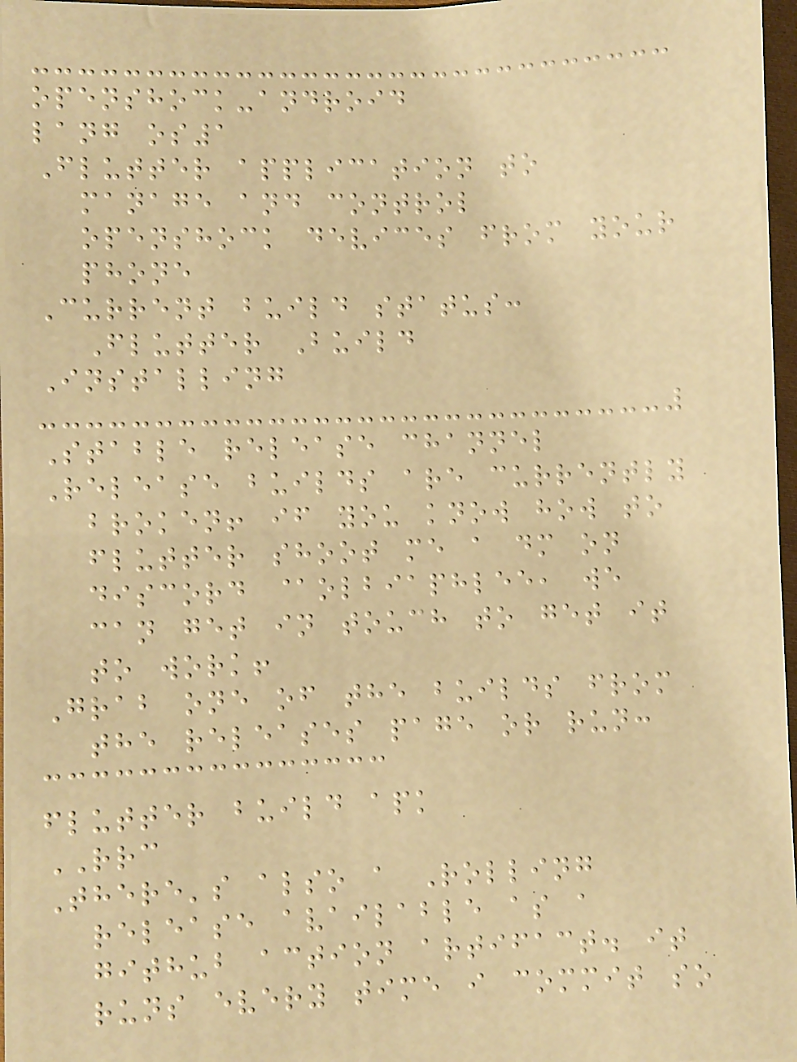openshock-android
lang os1
Flutter application to
manage and control
openshock devices from your
phone
Current build status:
Flutter Build
Installing
Stable release channel
Release builds are currently
broken! if you know how to
flutter shoot me a dm on
discord @olbiaphlee, we
can get in touch to get it
to work!
Grab one of the builds from
the releases page or run:
flutter build apk
RRC
There's also a Rolling
release available as a
github action artifact. it
runs every time i commit so
